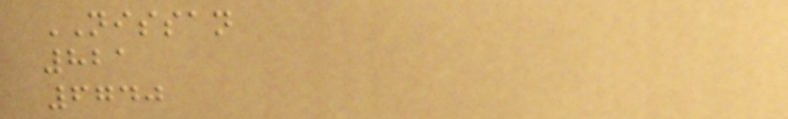NISSAN
821
6740
